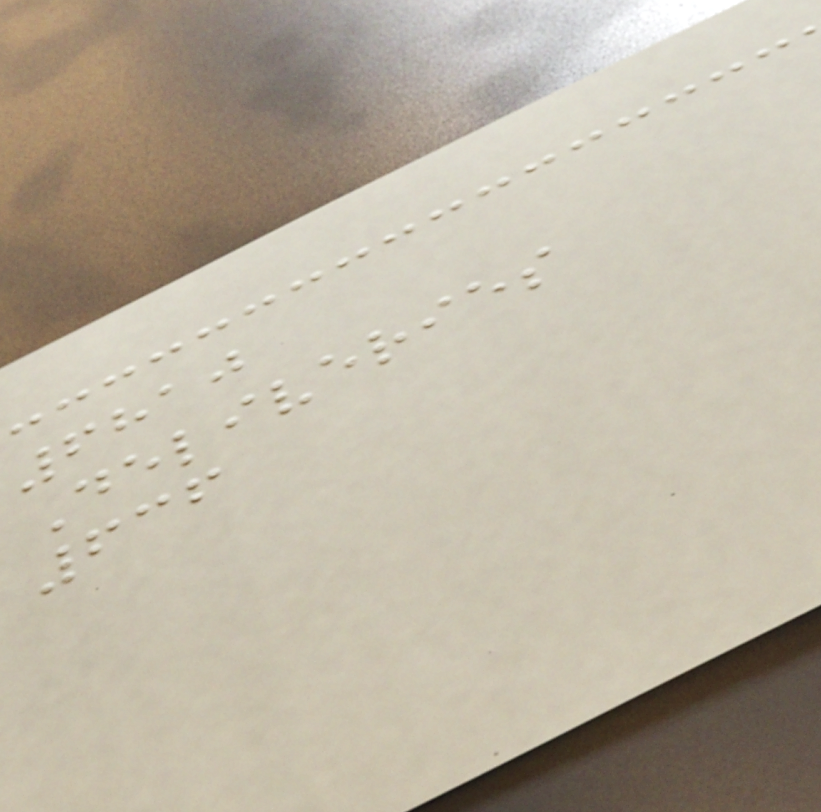6810
Deliveries
636
